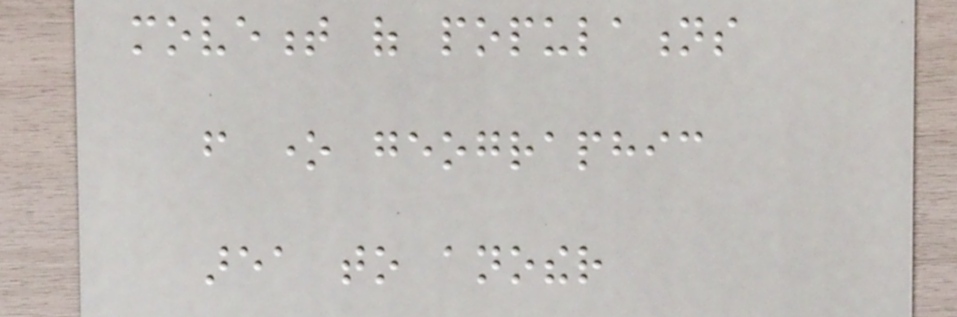movement of populations
from one geographic
area to another
